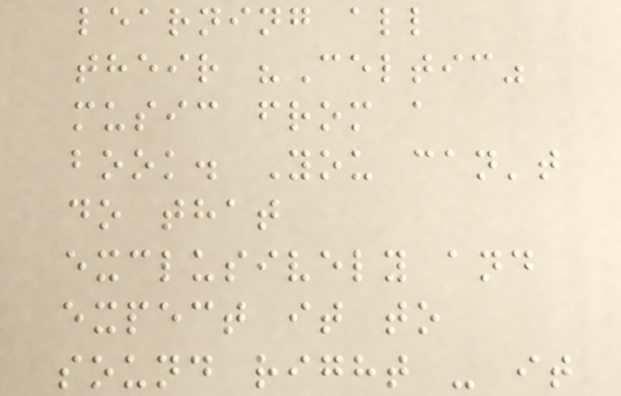learning all
their "Celtic"
music from a
book. You can't
do that
exclusively and
expect it to
sound right - it
